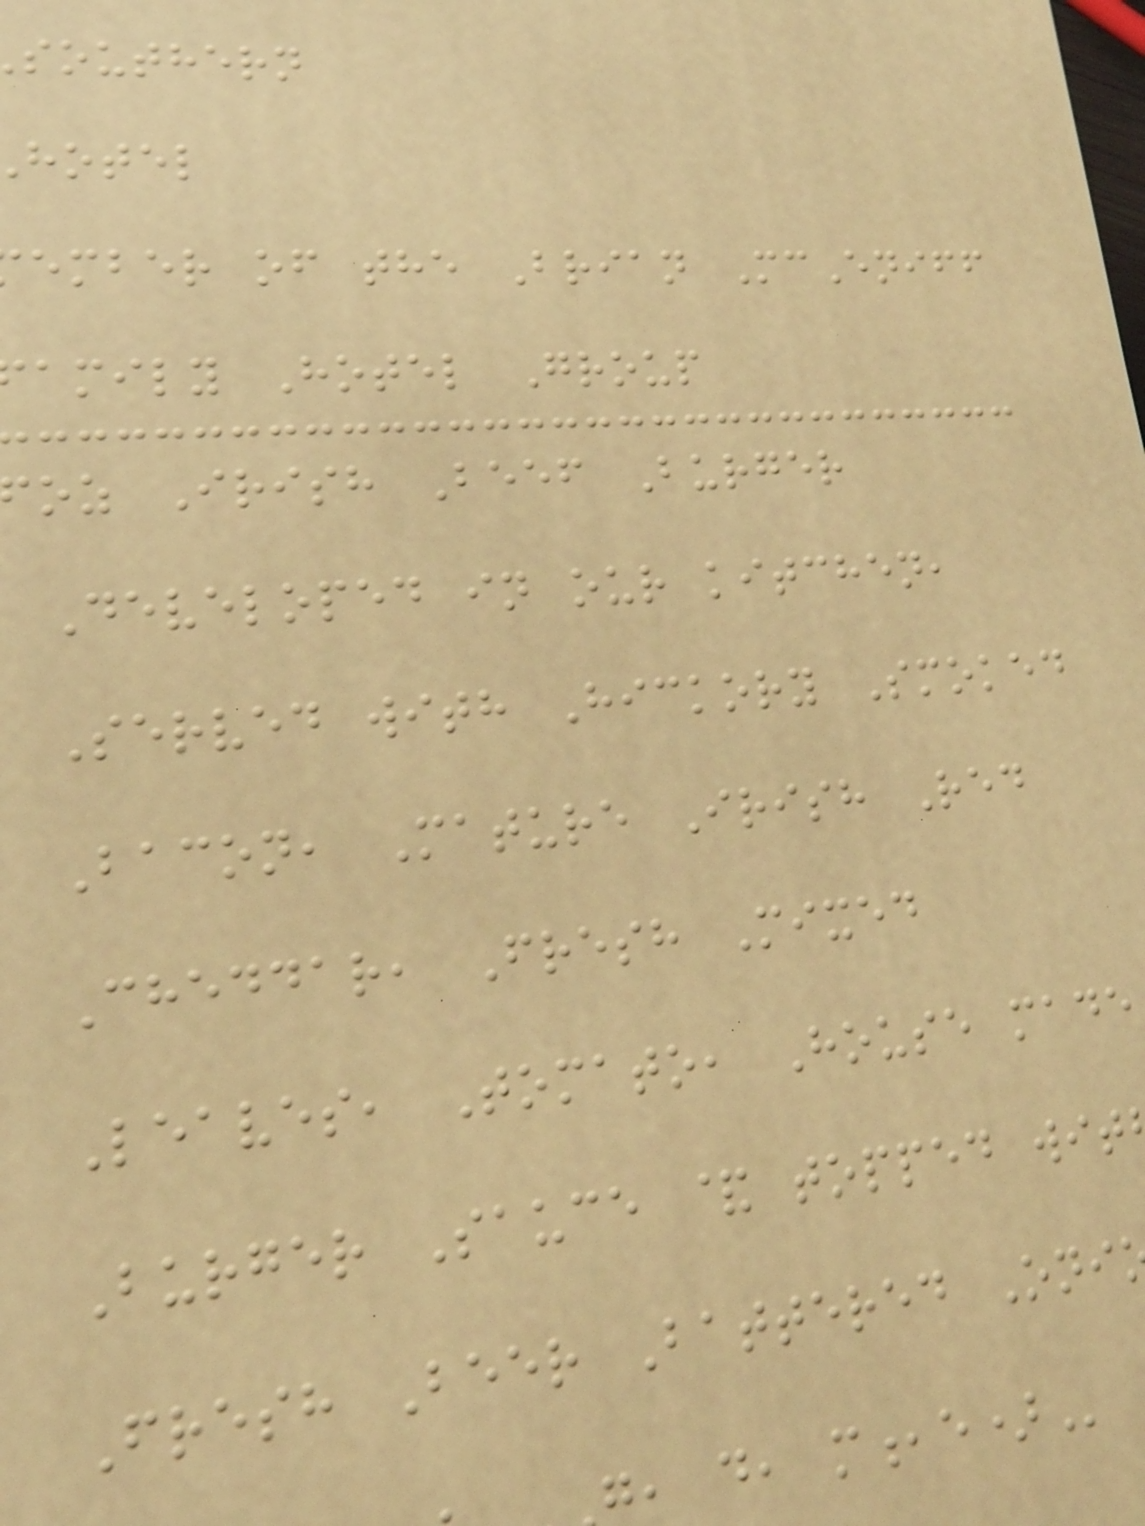southern
hotel
ember of the Brian McEniff
amily Hotel Group
oz Irish Beef Burger
Developed in our kitchen,
Served with Hickory Smoked
Bacon, Mature Irish Red
Cheddar, Fresh Mixed
Leaves, Tomato, House made
Burger Sauce & topped wit
Fresh Beer Battered Oni
